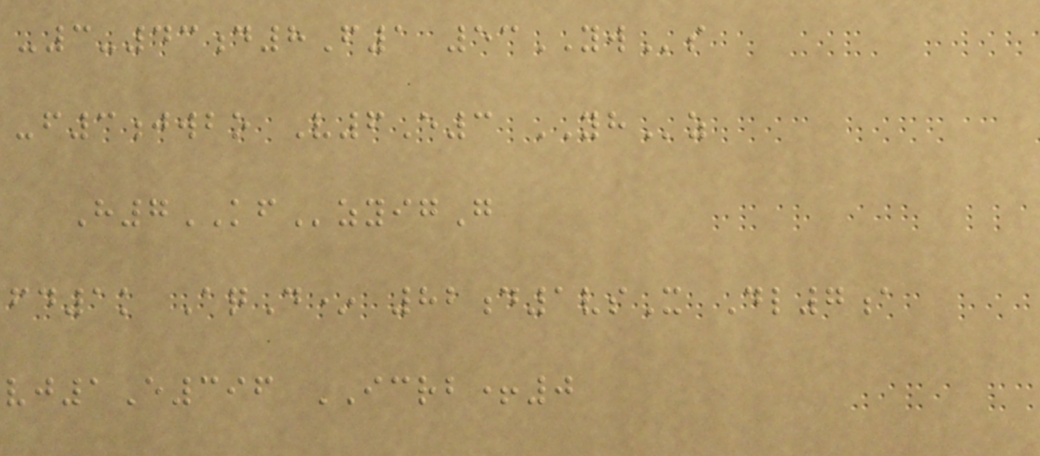-3-43d8F1 53YWs
-f3jwbo V6E3 YHz
H7KFzyigG
fd1k AqD* 82d1vsX Dl7a
vj1E396 ICRB+0
